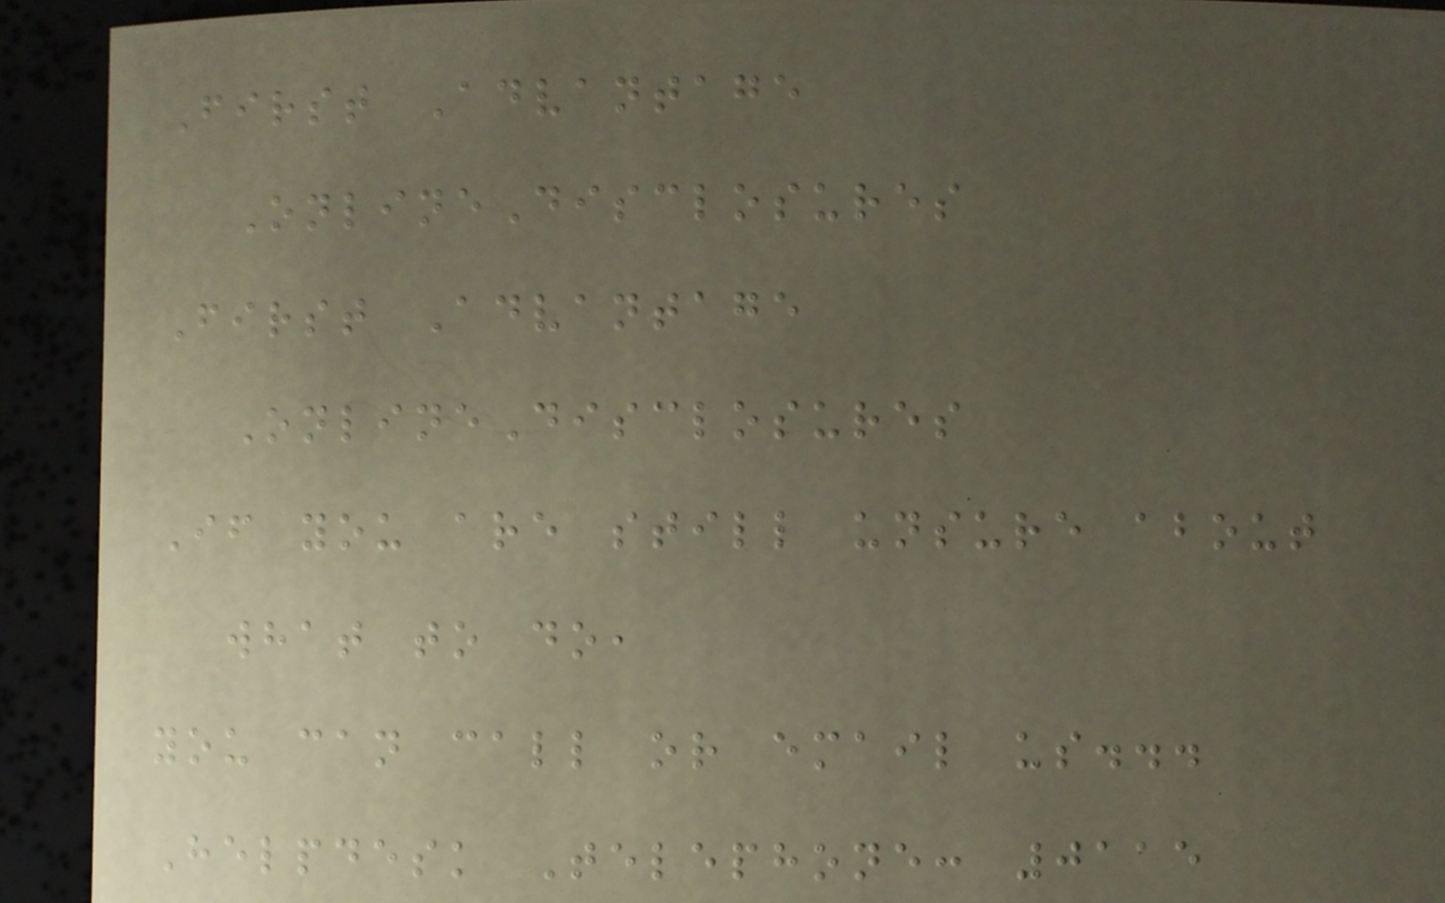First Advantage
OnlineDisclosures
First Advantage
OnlineDisclosures
If you are still unsure about
what to do,
you can call or email us...
Helpdesk Telephone: 0115
